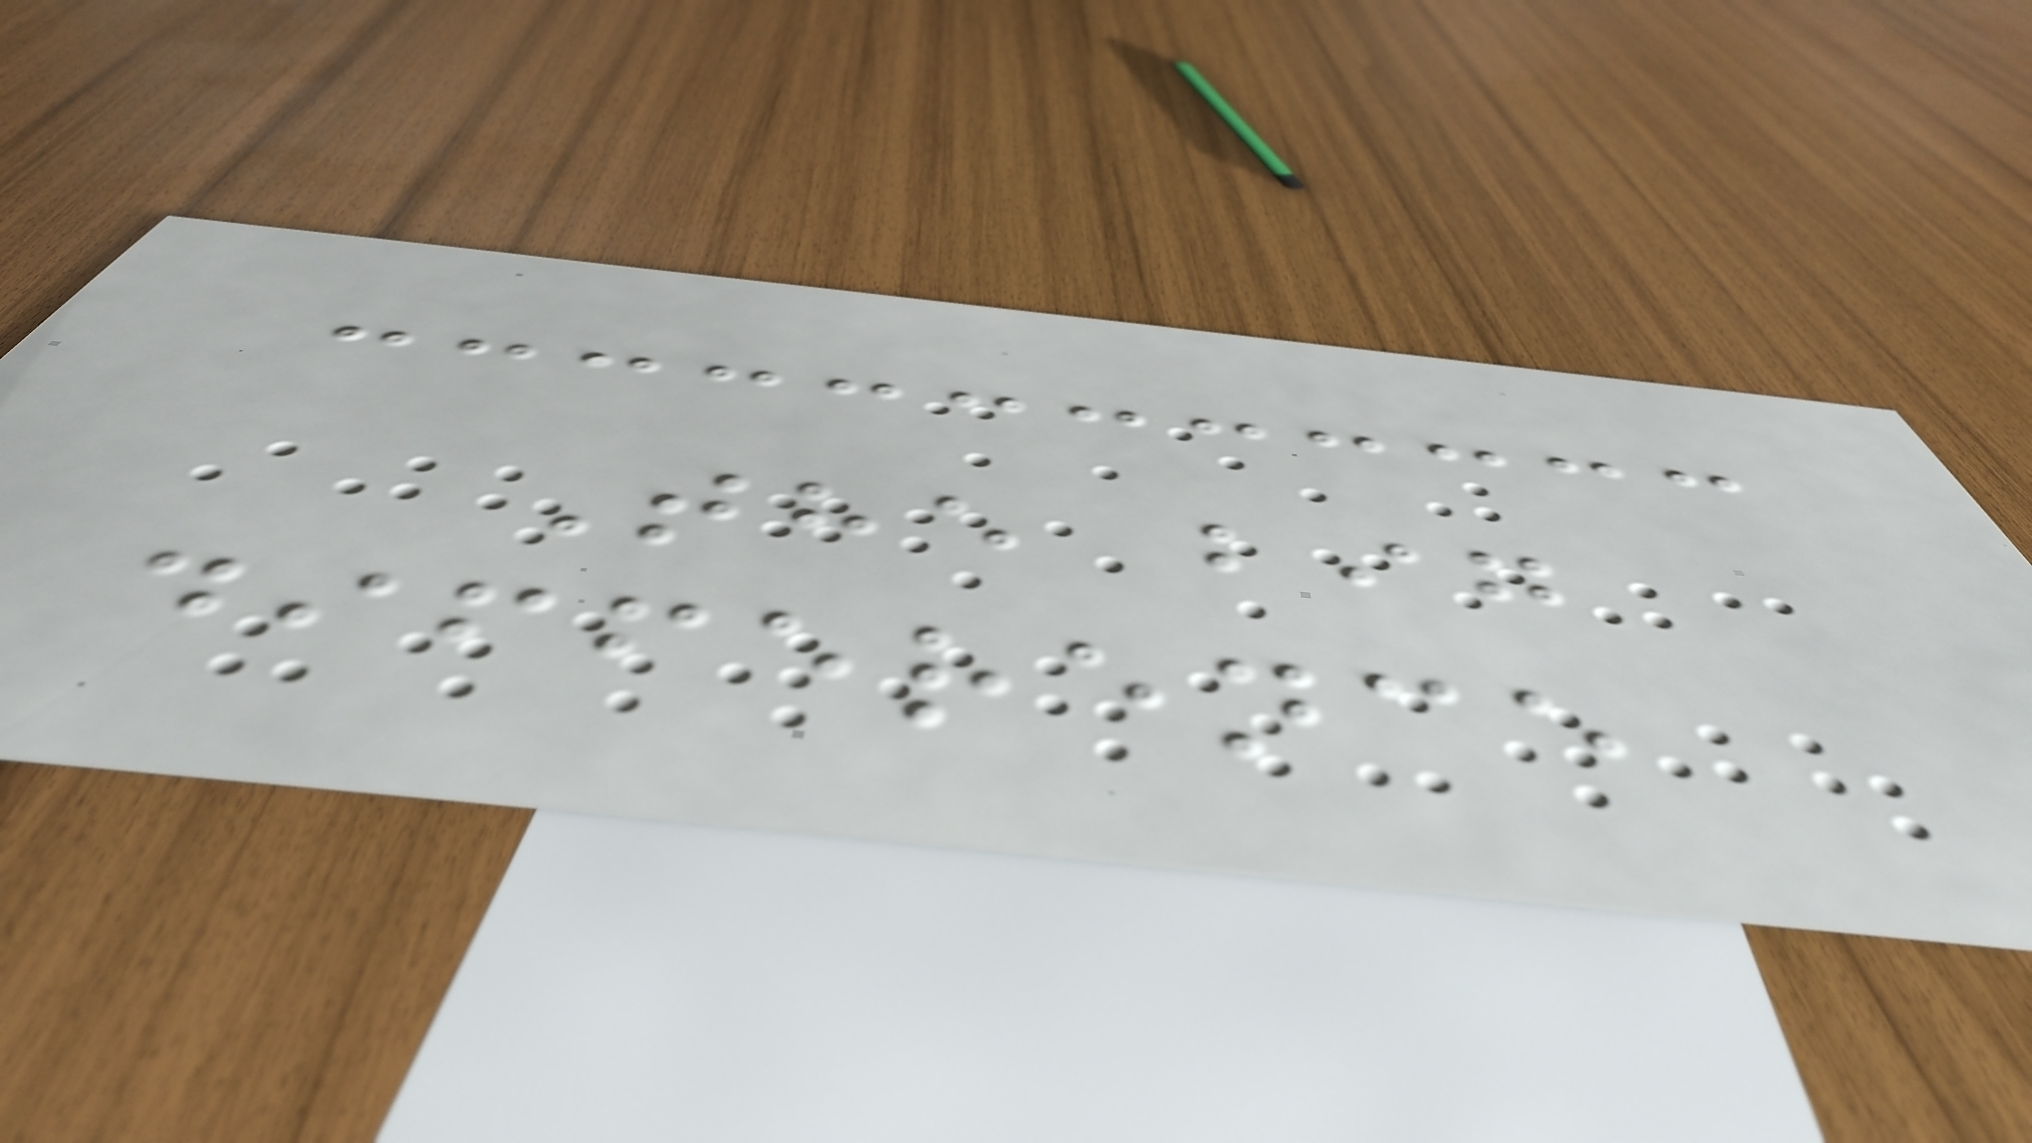The big
difference
